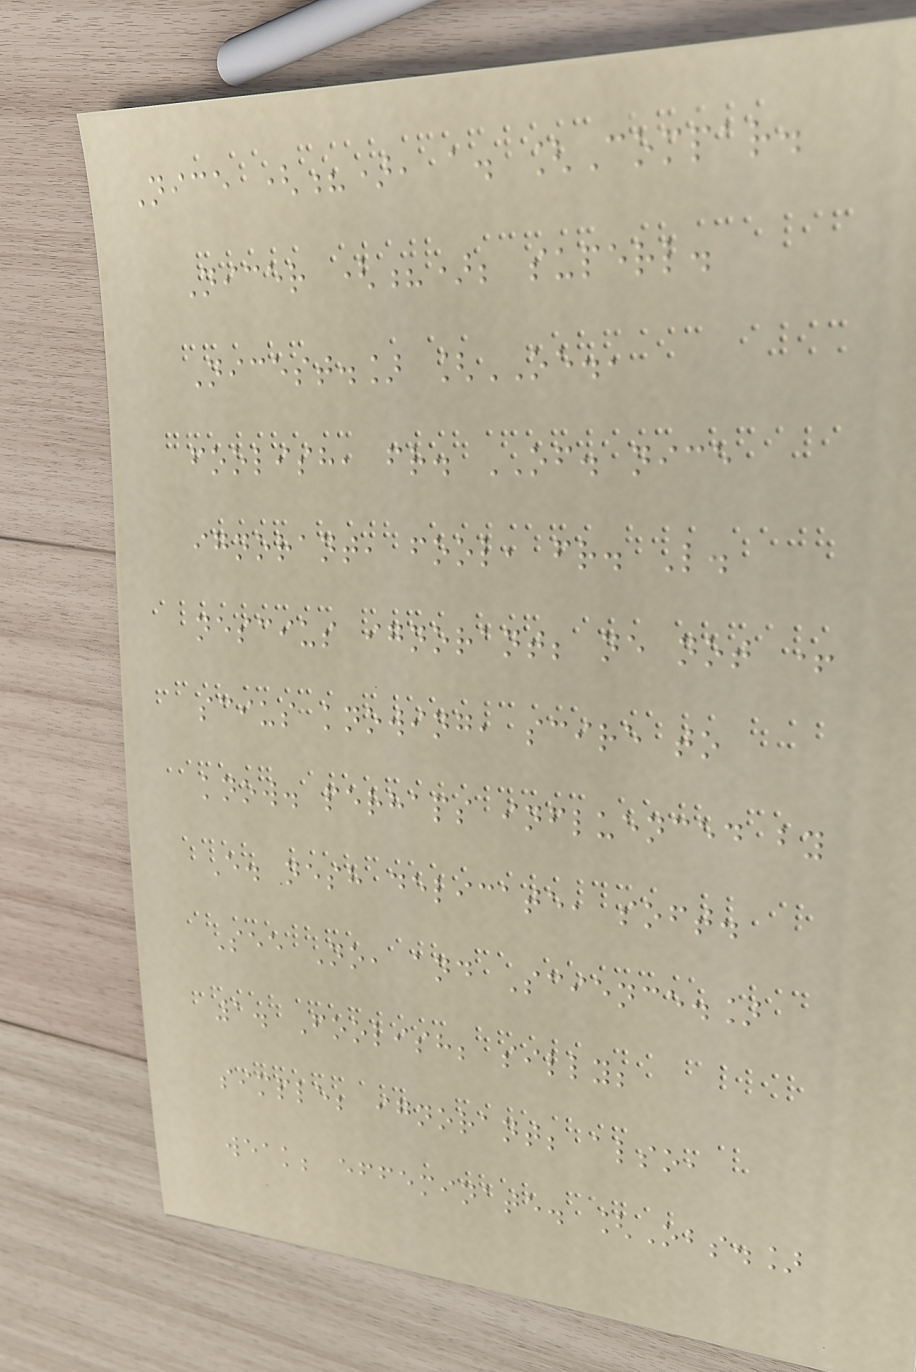Nice (?), a. [Compar.
Nicer (?); superl.
Nicest.] [OE.,
foolish, fr. OF. nice
ignorant, fool, fr. L.
nescius ignorant; ne not +
scius knowing, scire to
know. perhaps influenced by
E. nesh delicate, soft.
See No, and Science.]
1. Foolish; silly;
simple; ignorant; also,
weak; effeminate. [Obs.]
